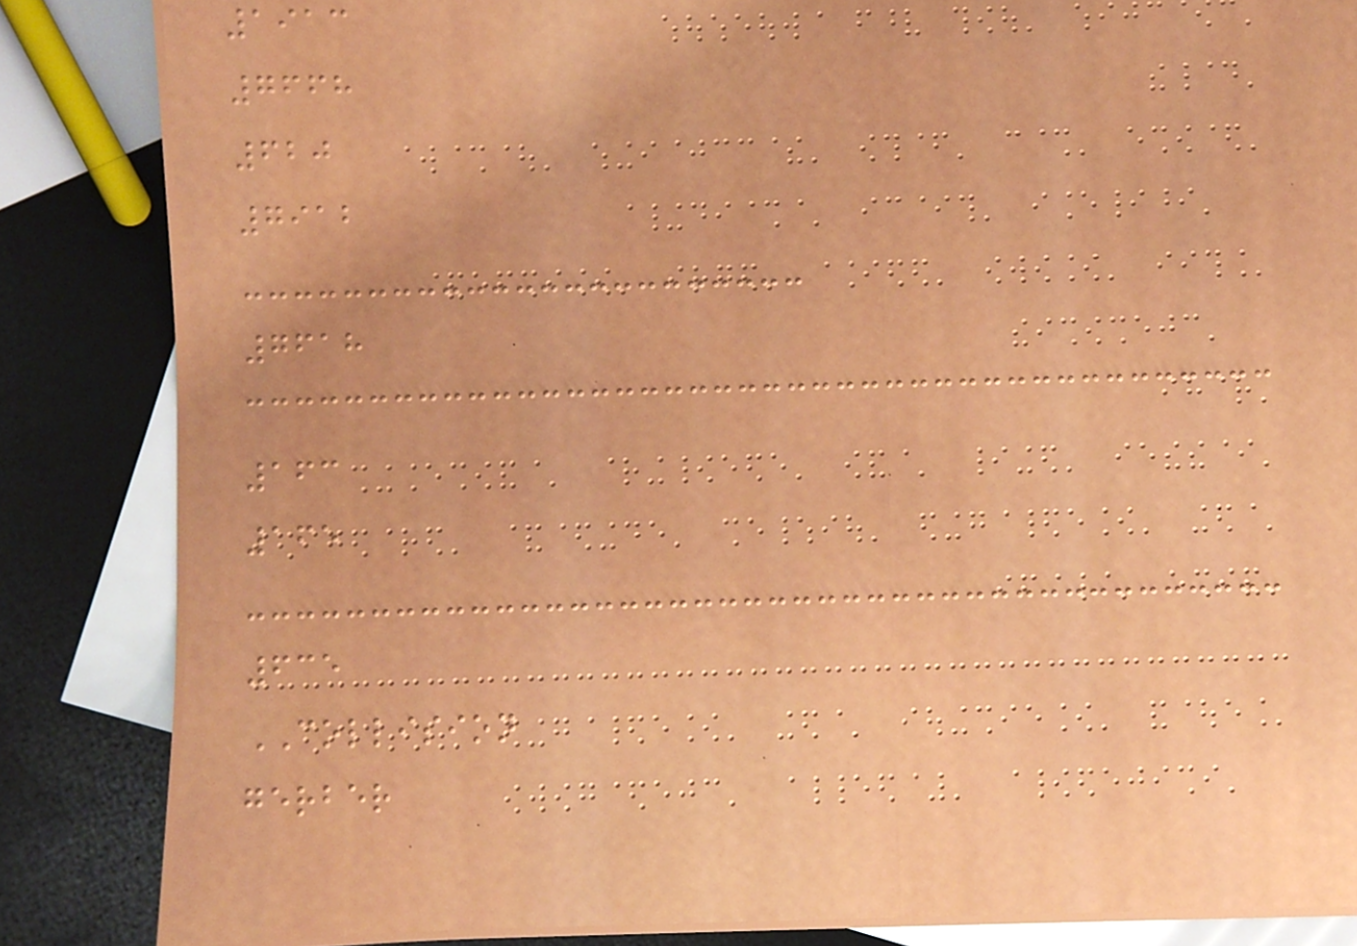1913
7668
620
7912
7618
163
165
635
COLLISION
gerber
